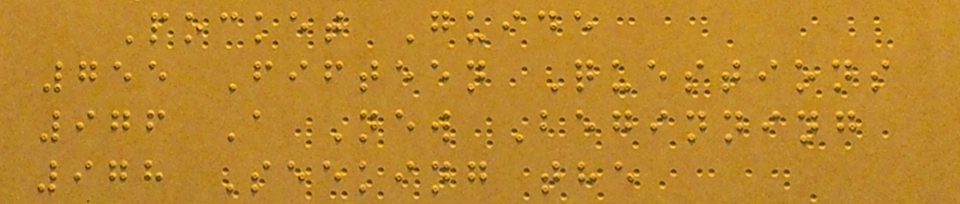Pocket Guide
755 Fifteen Questions
976 A New Beginning
978 Seeking the
